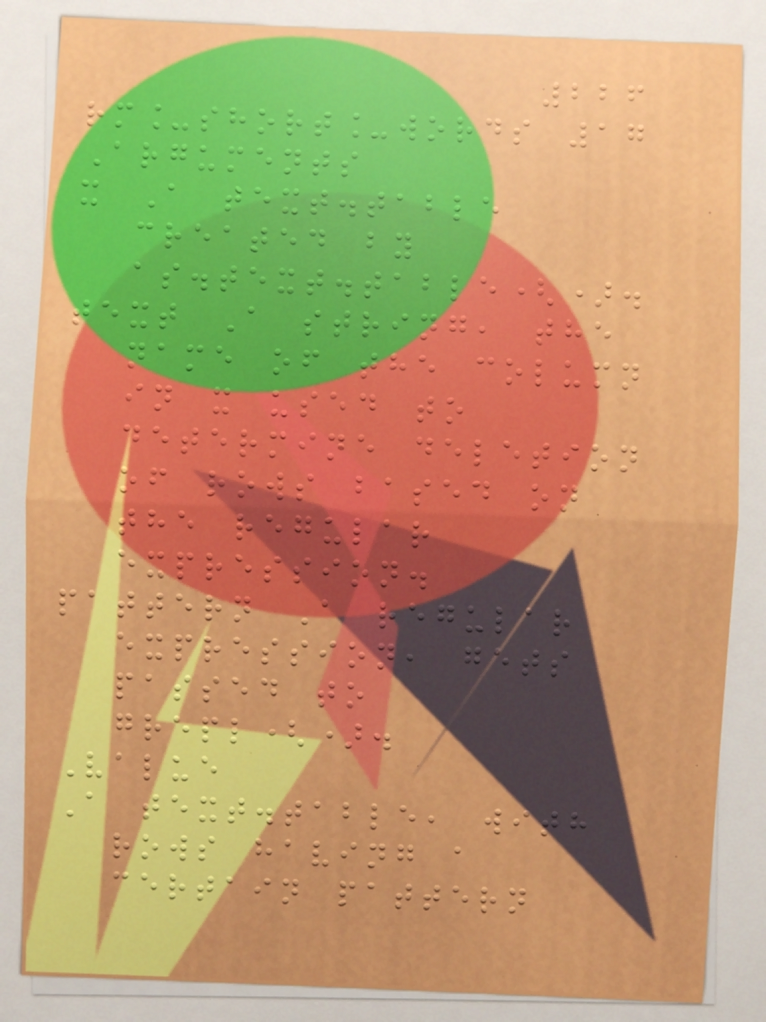226
rm_short_words 17
Arguments
x A text.table
created by
as.text.table().
text A string, the
name of the column
in x used to
determine deletion
of rows based on
the regular
expression.
pattern A regular
expression, gets
passed to
grepl().
Value
A text.table, with
rows having a
certain pattern
